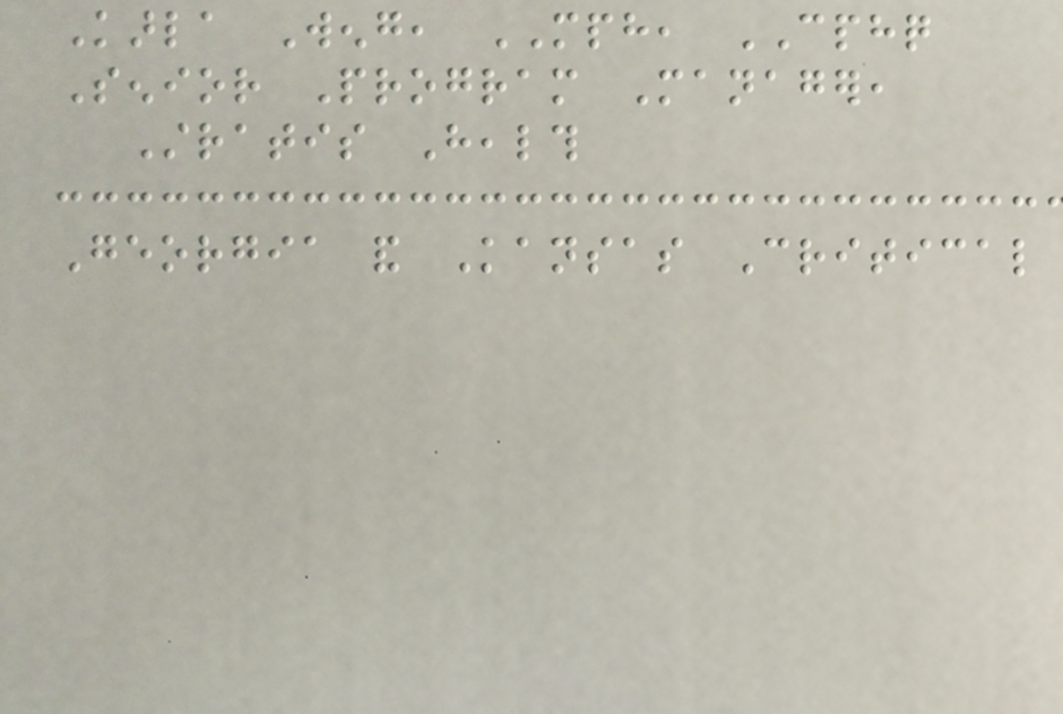Karla Weng, MPH, CPHQ
Senior Program Manager,
Stratis Health
Georgia and Kansas Critical
